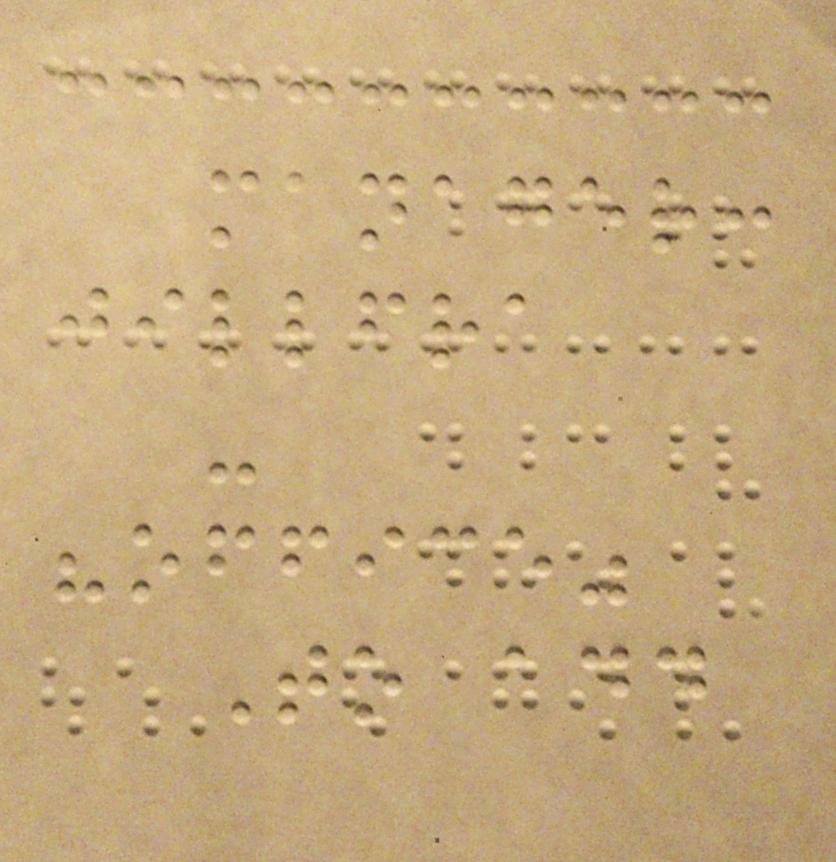manager:
jillfra
-
"office"
To add
